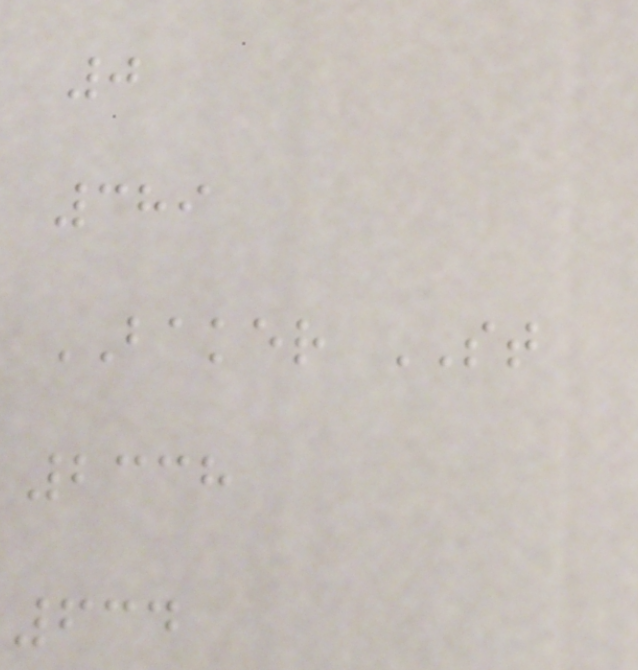0
389
BAKER ST
2338
634
